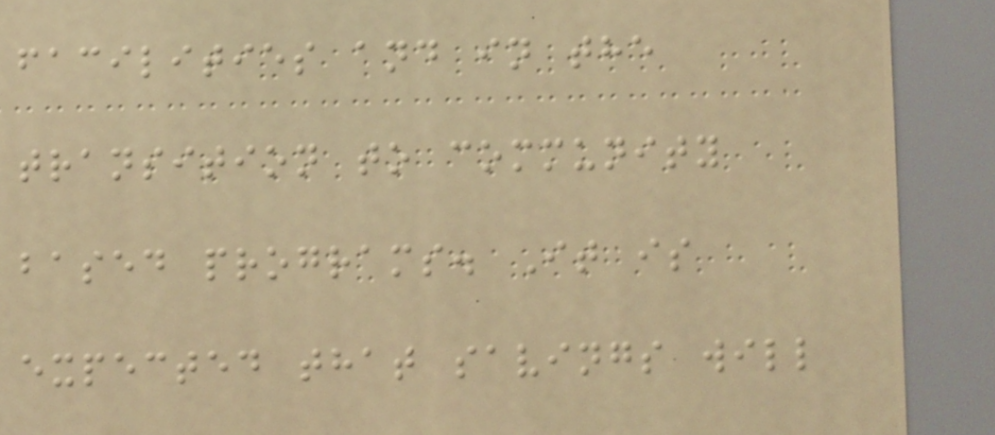facilities and in the
transition to community
based programs. It is
expected that savings will
